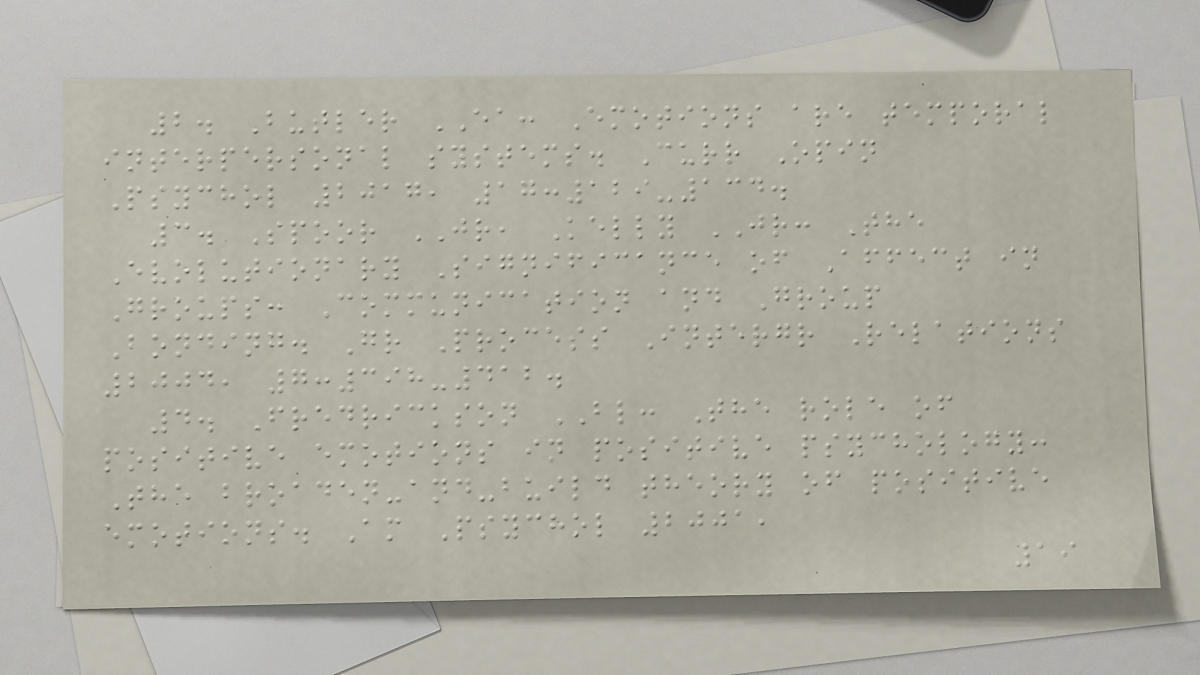2. Butler EA: Emotions are temporal
interpersonal systems. Curr Opin
Psychol 2017, 17:129-134.
3. Spoor JR, Kelly JR: The
Evolutionary Significance of Affect in
Groups: Communication and Group
Bonding. Gr Process Intergr Relations
2004, 7:398-412.
4. Fredrickson BL: The role of
positive emotions in positive psychology:
The broaden-and-build theory of positive
emotions. Am Psychol 2001,
19
